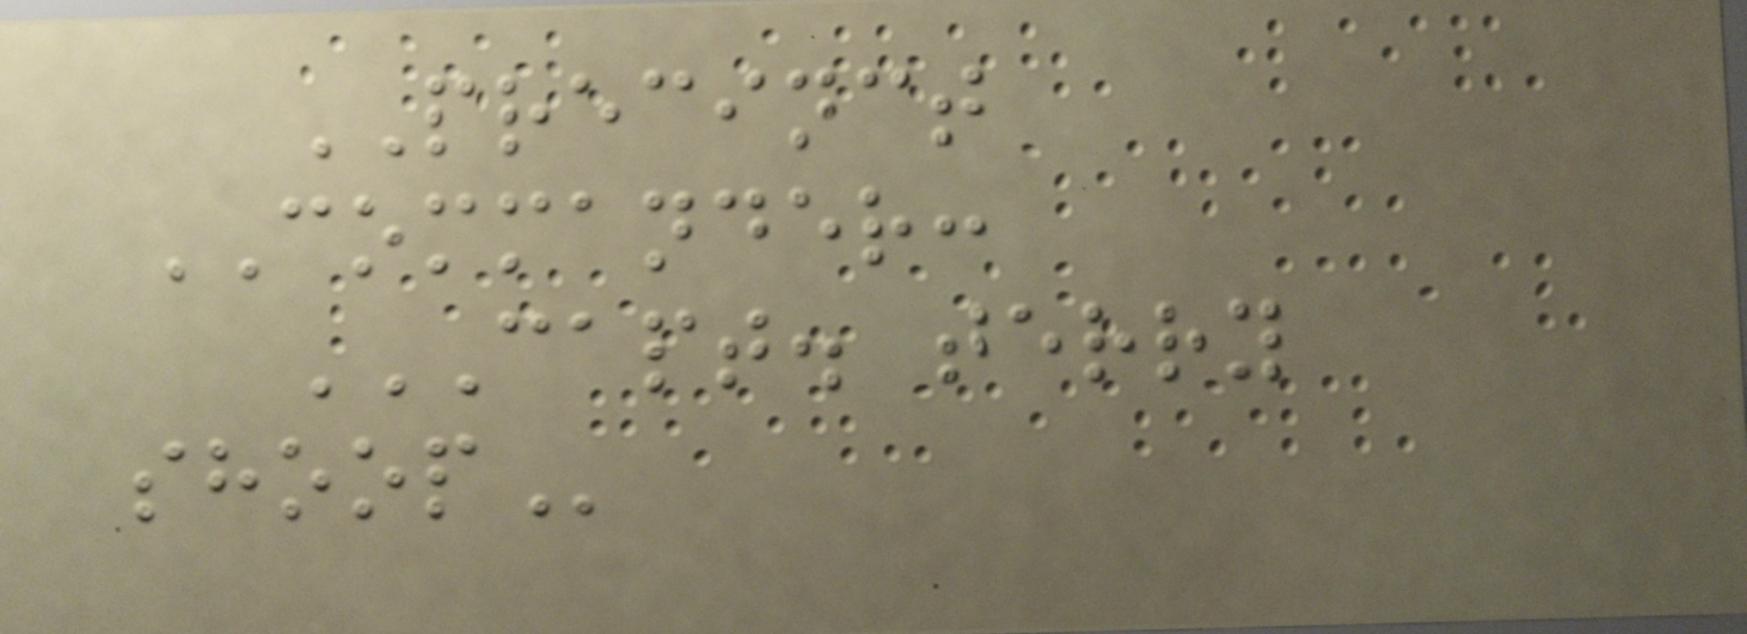PRECINCT
COMMANDER:
CAPT. TERRY
SHOOP
